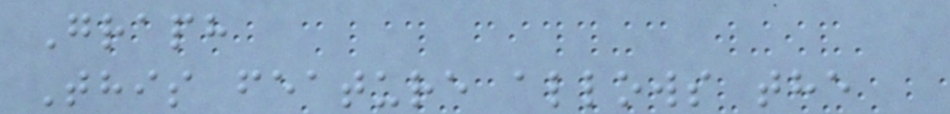Graph
This feature allows the
